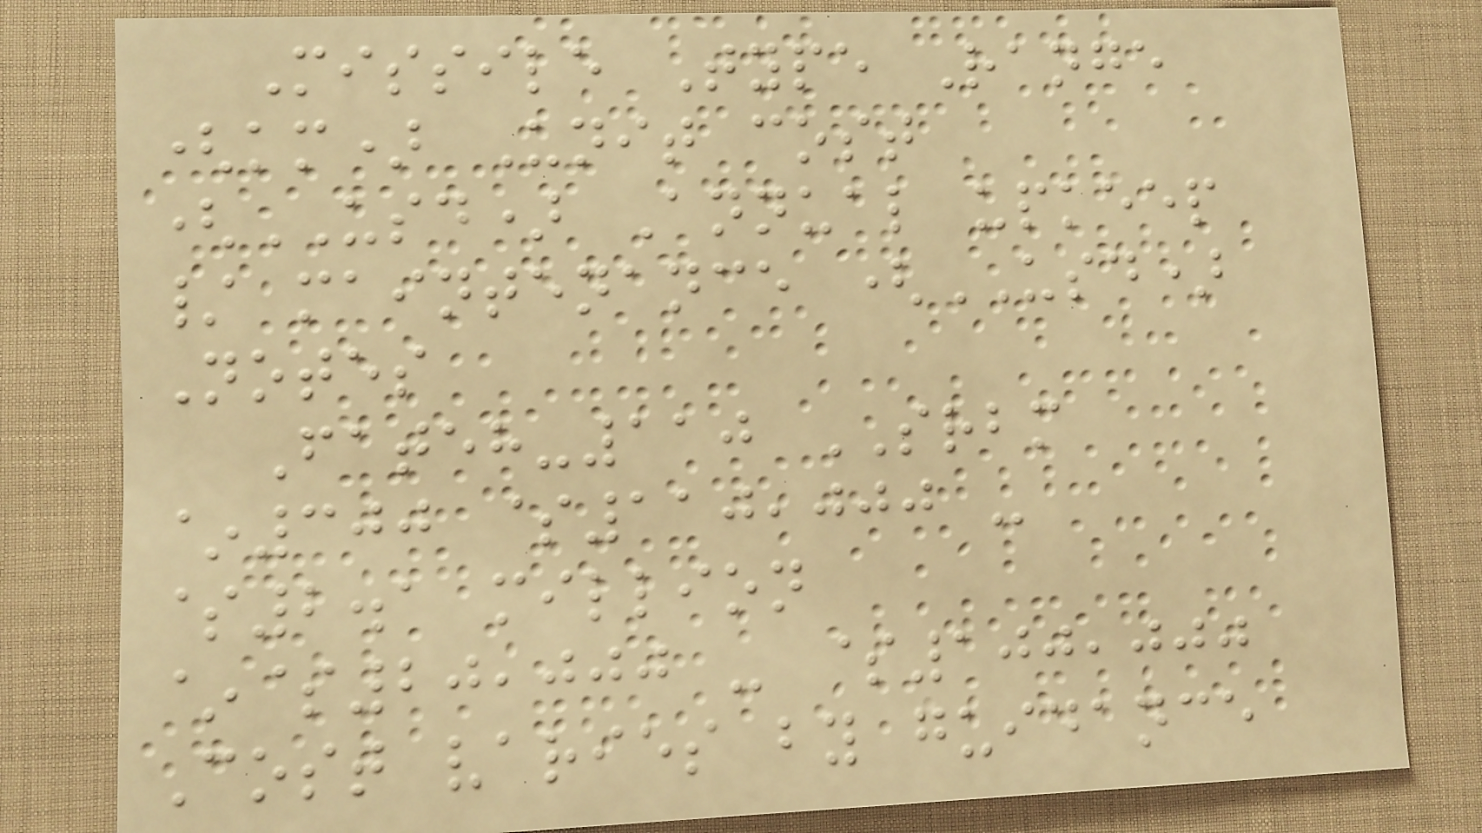Missile Type Range
(km) Unit cost
(USD) Annual upkeep
/ maintenance (USD)
Notes
Fateh-110 SRBM
~300 $110,000 -
$2.1 million
~$20,000 - $100,000
Cost varies by guidance
